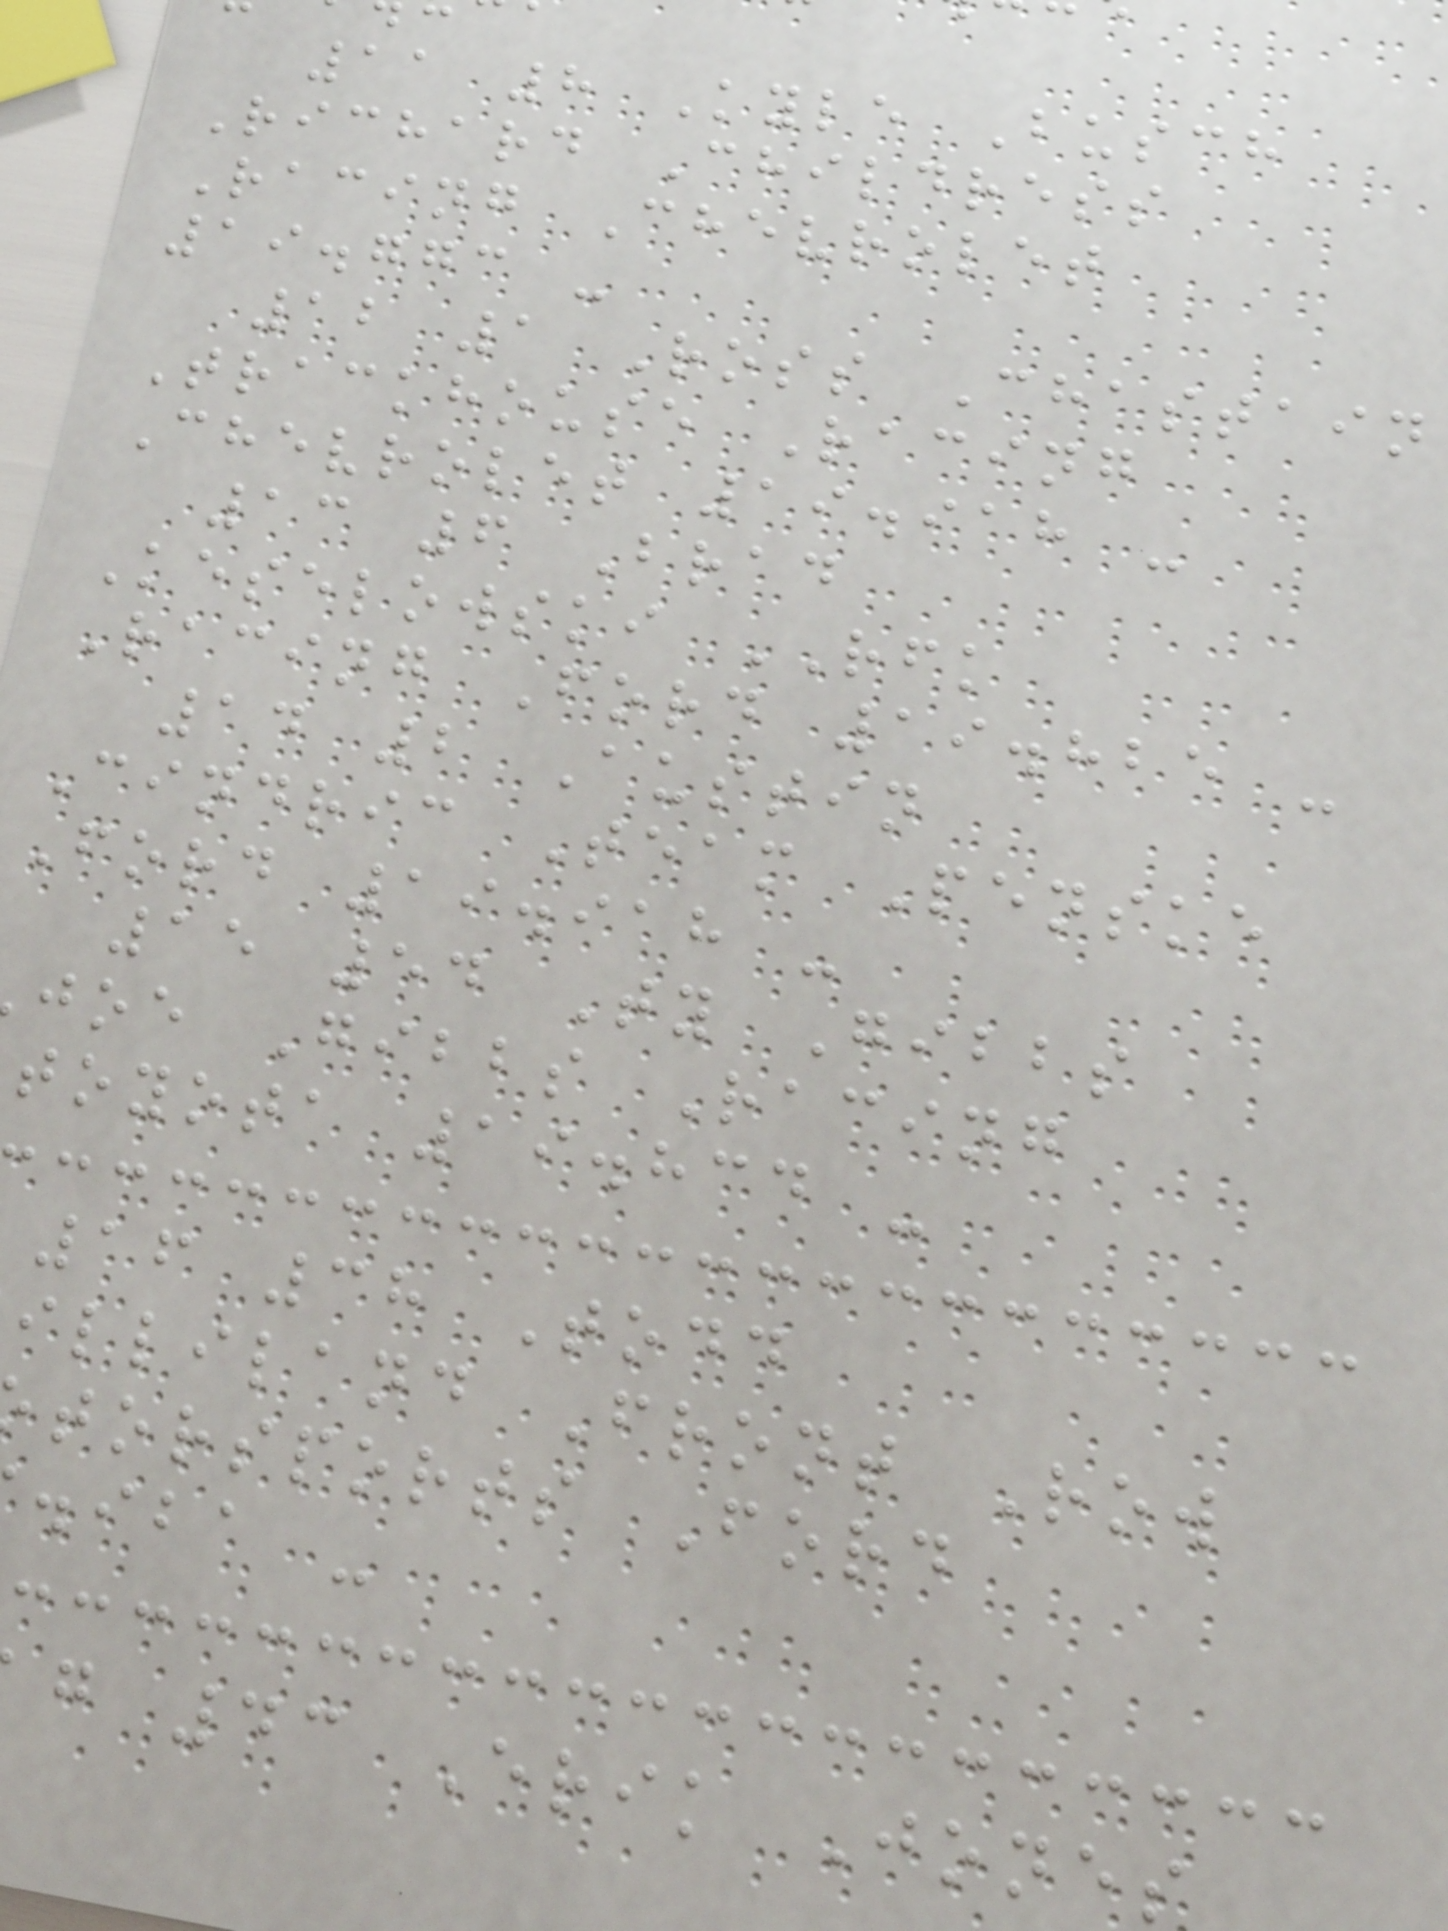11 8 Kyle Busch
Richard Childress
Racing Chevrolet
19.773 -
12 1 Ross Chastain
Trackhouse Racing
Chevrolet 19.918 -
13 6 Brad
Keselowski RFK
Racing Ford 19.825 -
14 2 Austin
Cindric Team Penske
Ford 19.918 -
15 54 Ty Gibbs
joe Gibbs Racing
toyota 19.834 -
16 38 Todd
illiland Front Row
torsports Ford
.iba -
g 43 Erik Jones
